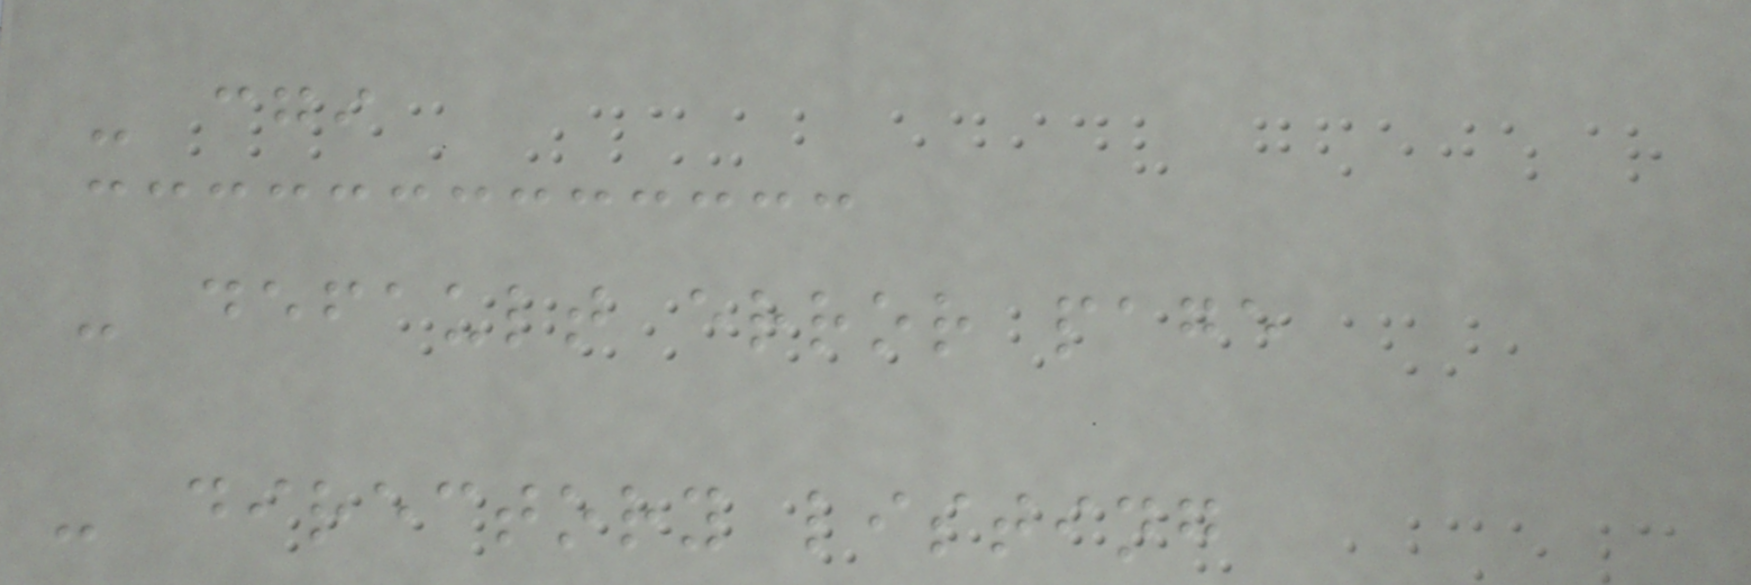- cgi
- default error page
- directory listing
